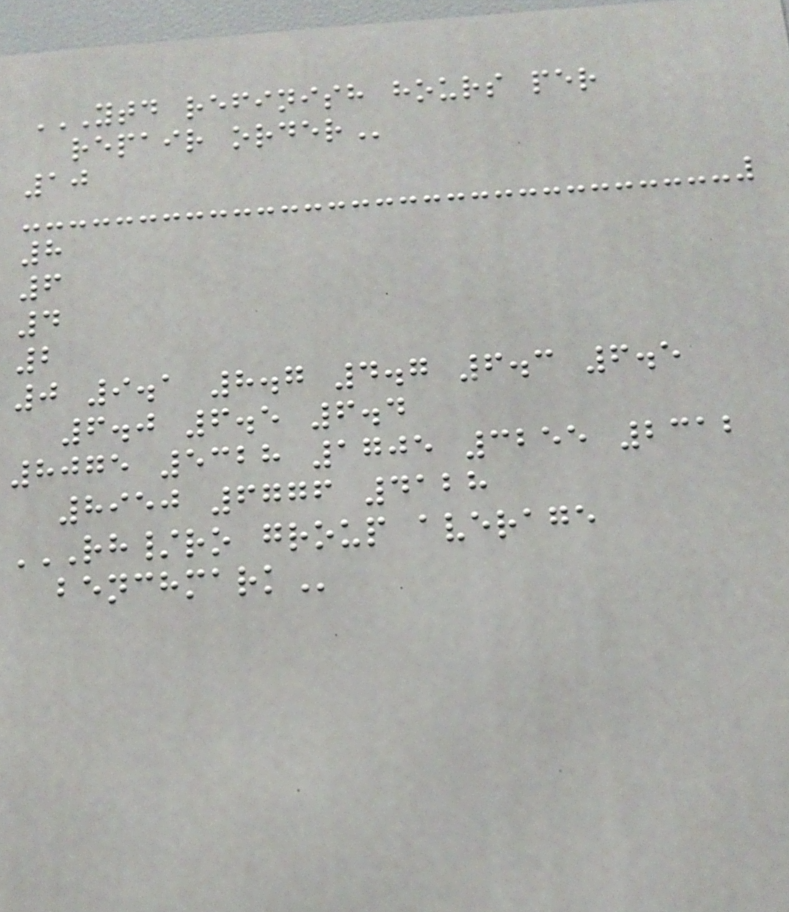YTD REFINISH HOURS PER
REPAIR ORDER
10
8
6
4
2
0 9.1 8.7 4.7 6.3 6.5
6.0 6.5 6.4
8075 5328 1705 3255 2312
8950 6776 4128
RH/RO GROUP AVERAGE
BENCHMARK
